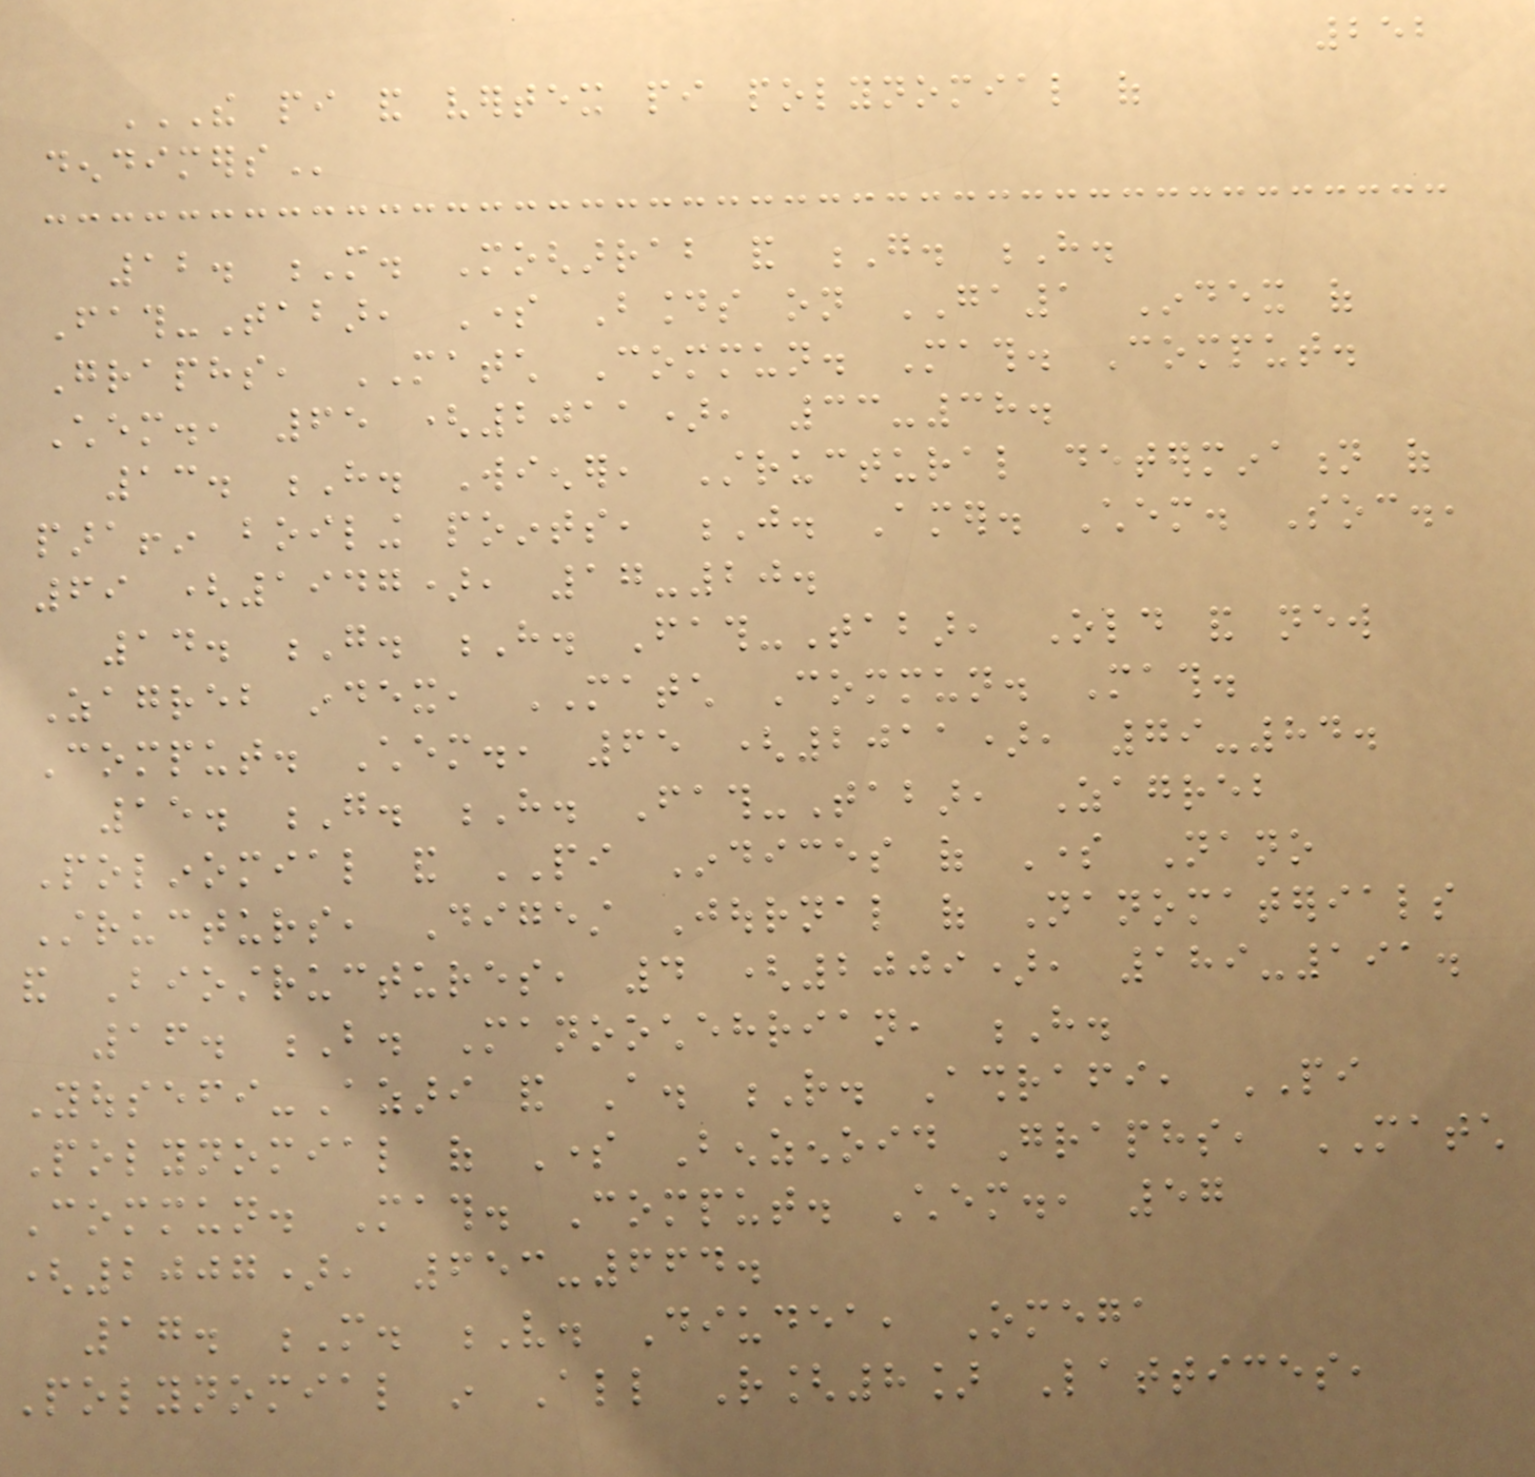252
THE PI AND VERTEX PI POLYNOMIAL OF
DENDIMERS
12. M. Mogharrab and G. H.
Fath-Tabar, Some Bounds on GA1 Index of
Graphs, MATCH Commun. Math. Comput.
Chem., 65 (2011), 33-38.
13. H. Wiener, Structural determination of
paraffin boiling points, J. Amer. Chem. Soc.,
69 (1947), 17-20.
14. G. H. Fath-Tabar, Old and new
Zagreb index, MATCH Commun. Math.
Comput. Chem., 65 (2011), 79-84.
15. G. H. Fath-Tabar, Zagreb
Polinomial and PI Indices of Some Nano
Structurs, Digest Journal of Nanomaterials
and Biostructures, 4 (2009), 189-191.
16. B. Manoochehrian, H.
Yousefi-Azari and A. R. Ashrafi, PI
Polynomial of Some Benzenoid Graphs, MATCH
Commun. Math. Comput. Chem., 57
(2007), 653-664.
17. M. V. Diudea, Omega
Polynomial in All R[8] Lattices,
